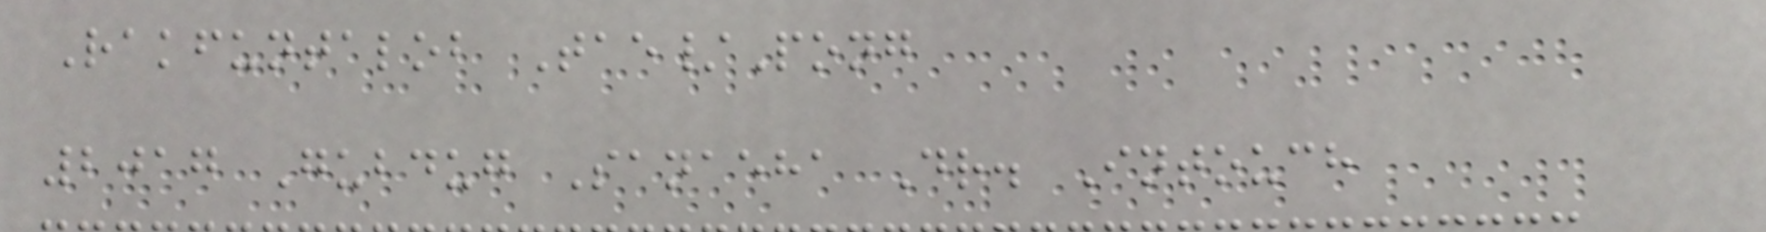Rakfuntalob Tae/Pong
2017 Gubdug Sanaeha Dr. Intouch
